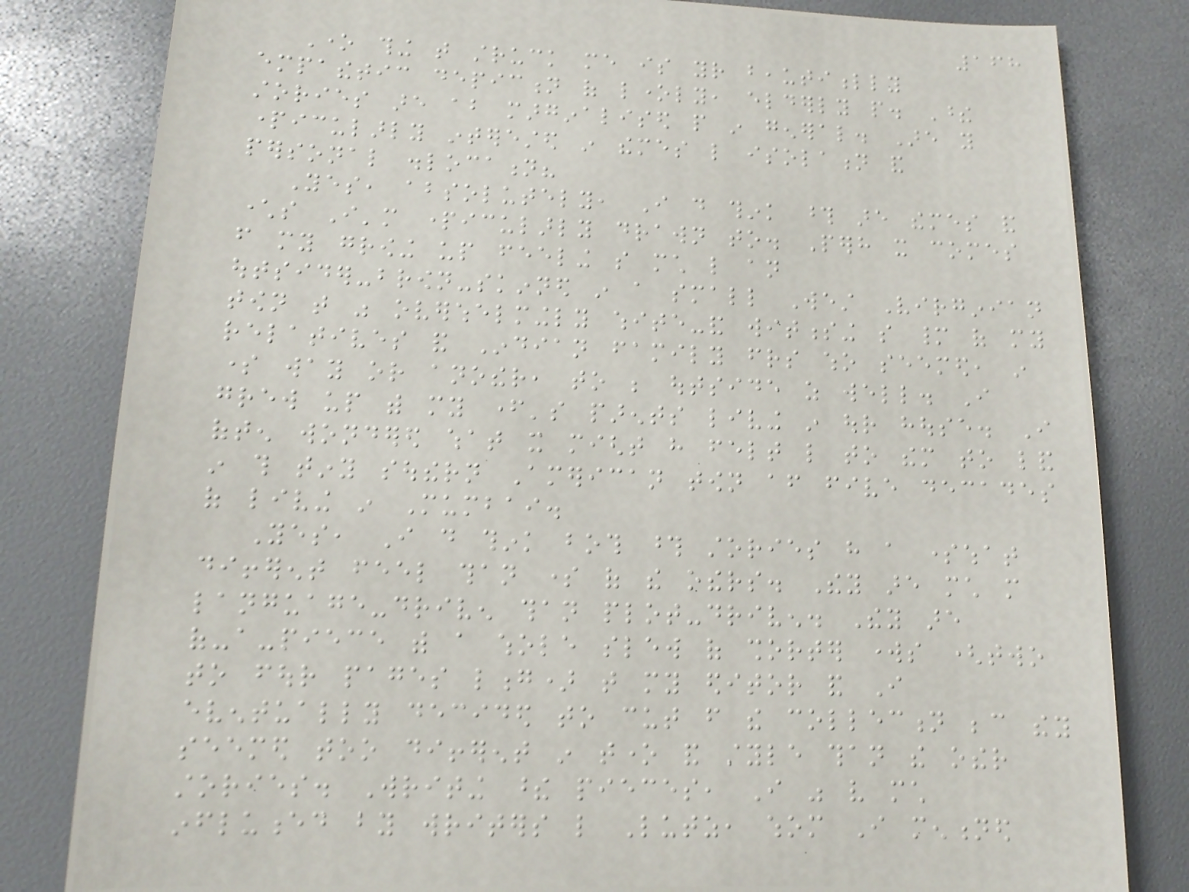168
One thing that struck me is your beautifully
empathetic depiction of lonely, elderly people. These
stories are about marginalised people in general. Are you
particularly interested in themes like isolation and
personal dislocation?
Yes, absolutely, I do think those are themes and
characters I'm particularly drawn to. Perhaps it comes
from my growing up feeling so much like an
outsider-brown-skinned in a small West Virginian
town that was overwhelmingly white-and witnessing so many of my
relatives and Indian family friends who seemed, in
some way or another, to be outside as well. I
grew up with my father's parents living in our house. I
often wondered what it might have felt like to them to land
in this tiny southern American town after five decades
of living in Mumbai.
Yes, I do think both those stories have a somewhat
different feel than some of the others. They are much more
language-driven than plot-driven. They are
of-a-piece with a whole slew of shorter works (two
to four pages long) that my editor and I
eventually decided to cut from the collection because they
seemed too different in tone and style than the other
stories. Writing these pieces, I was very much
influenced by writers like Lutz, whom I mentioned
